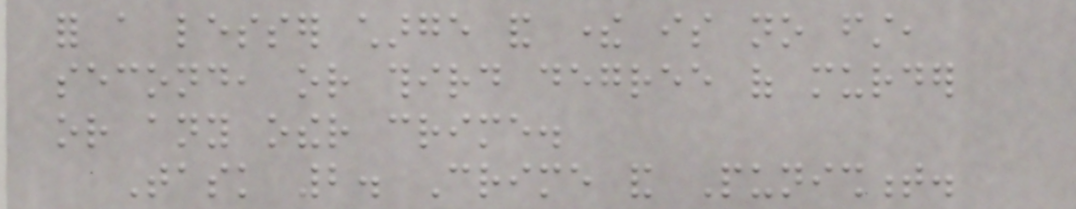for a lesser charge and there is no first,
second, or third degree of murder
or any other crime.
Task 2. Crime and Punishment.
